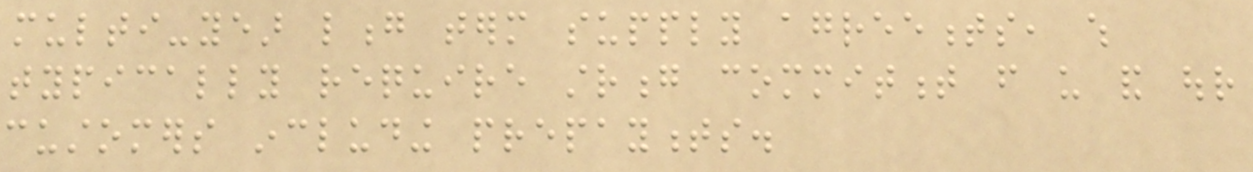multi-year long term supply agreements, which
typically require strong commitment from us and our
customers including prepayments.
